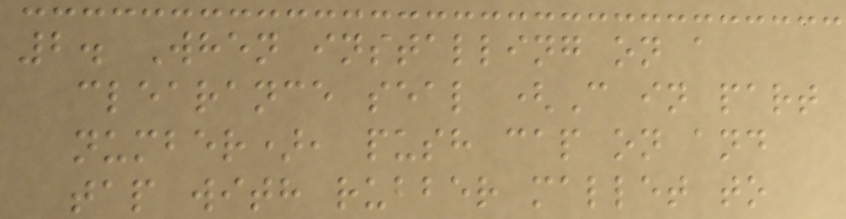2. When installing on a
clearance seal (C in part
number), push cap on and
tap with rubber mallet to
